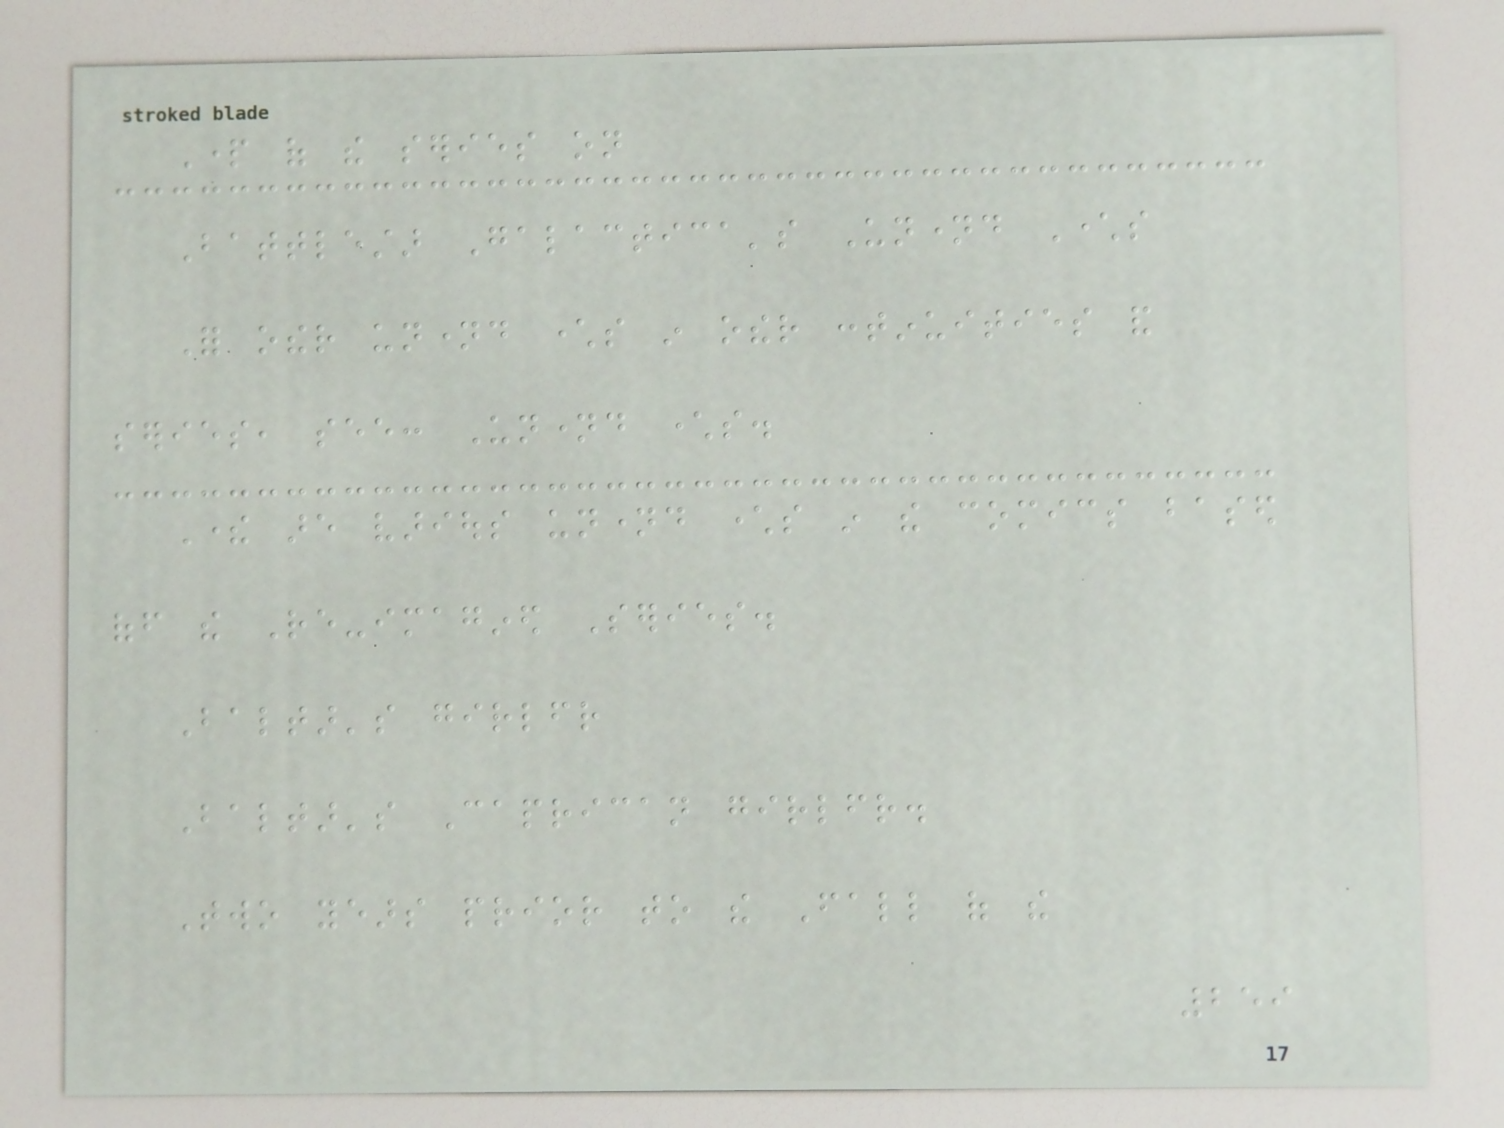Part of the series on
Battlestar Galactica's Unnamed Characters
For other unnamed characters in other continuities and
series, see: Unnamed characters.
There are various unnamed characters in the comics based
off the Re-imagined Series.
Baltar's girlfriend
Baltar's Caprican girlfriend.
Two years prior to the Fall of the
259
